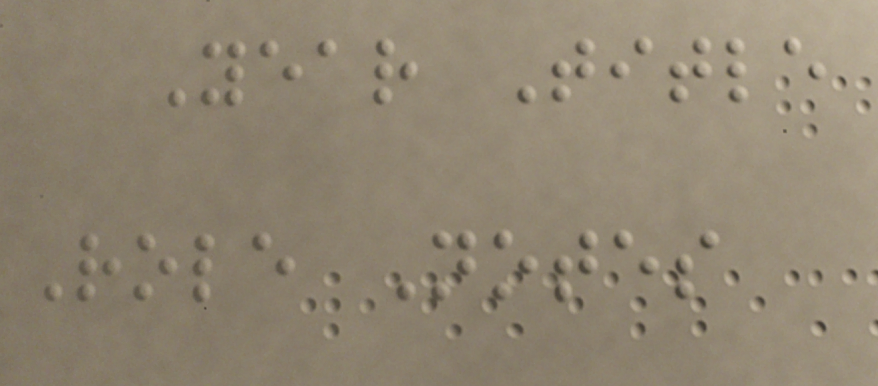Year Title
Role Notes
